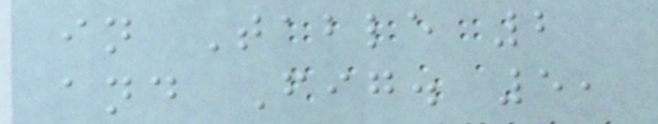in Table 2
and Fig. 5,
